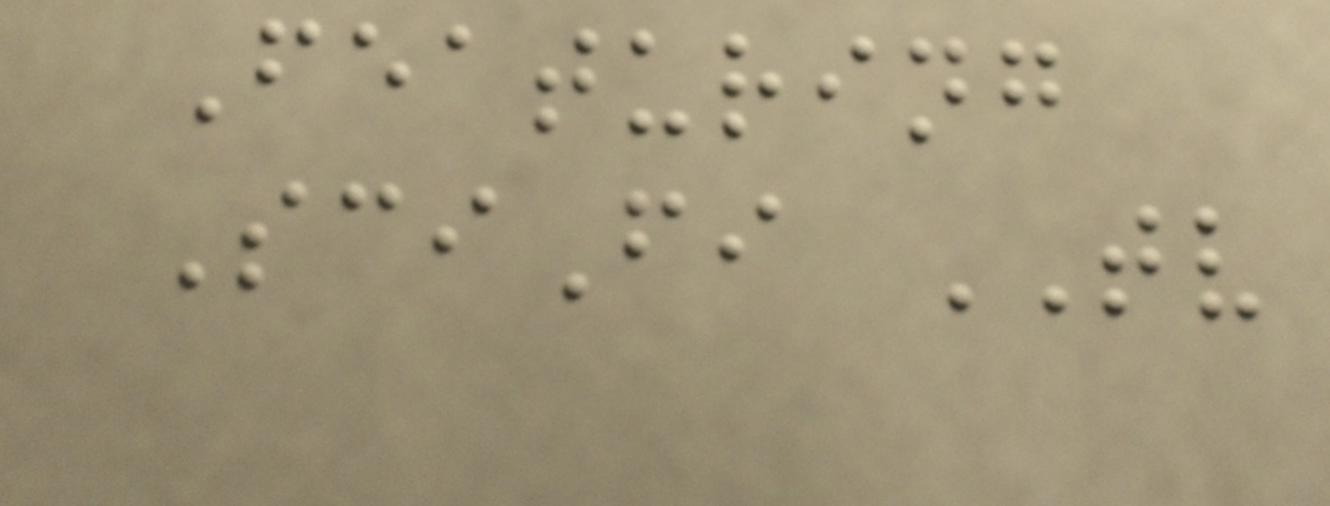Featuring
SciFi TV
